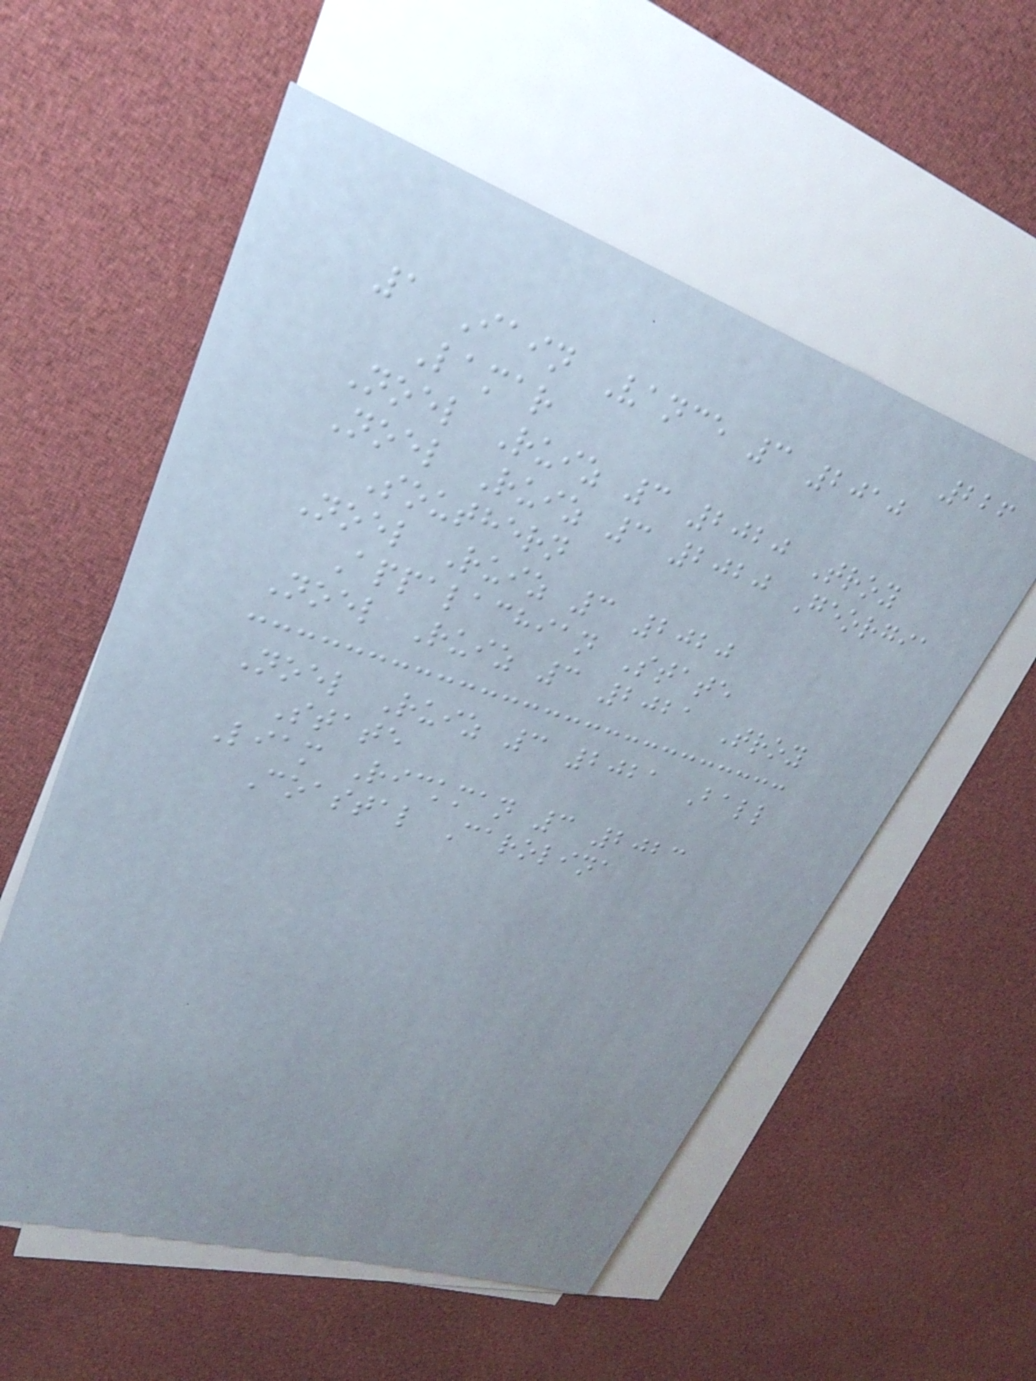226
1 Iain Vance 3 2010
Lamar
Noel Ruiz 3 2020 Troy
Noel Ruiz 3 2020 Georgia
Southern
Noel Ruiz 3 2020
Appalachian State
Noel Ruiz 3 2021 Troy
Noel Ruiz 3 2021 Ball
State
Liam Rickman 3 2023
Coastal Carolina
